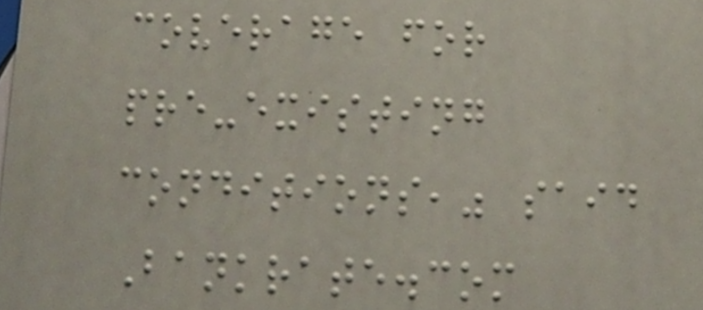coverage for
pre-existing
conditions," said
Bankrate.com
